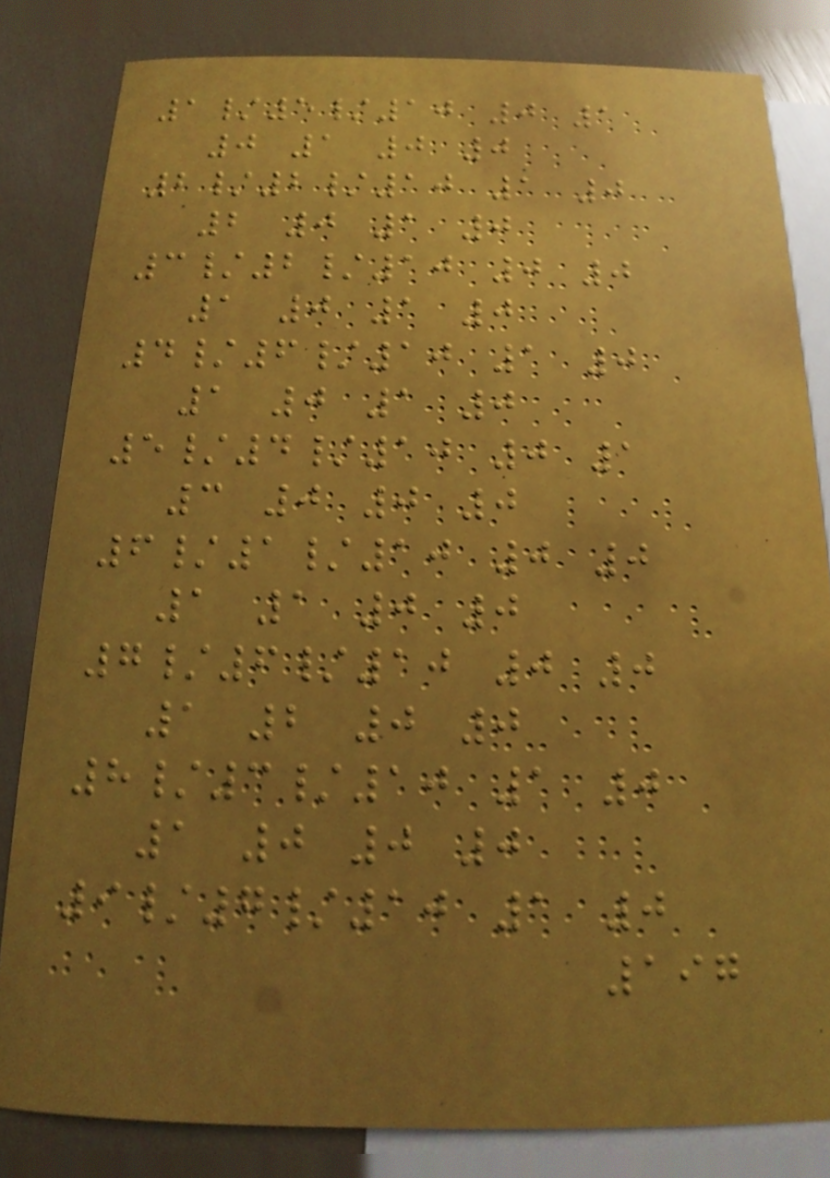1/5/10 0 1
0 1 0 0
2/2/10 1 0
2 0 1 0
3/2/10 0 0
1 0 1 0
4/6/10 1 0
1 0 1 0
5/4/10 0 1
3 0 0 0
6/1/10 0 0
1 1 0 0
7/6/10 0 0
1 2 0 0
8/3/10 1 0
1 0 0 0
9/7/10 1 0
197
